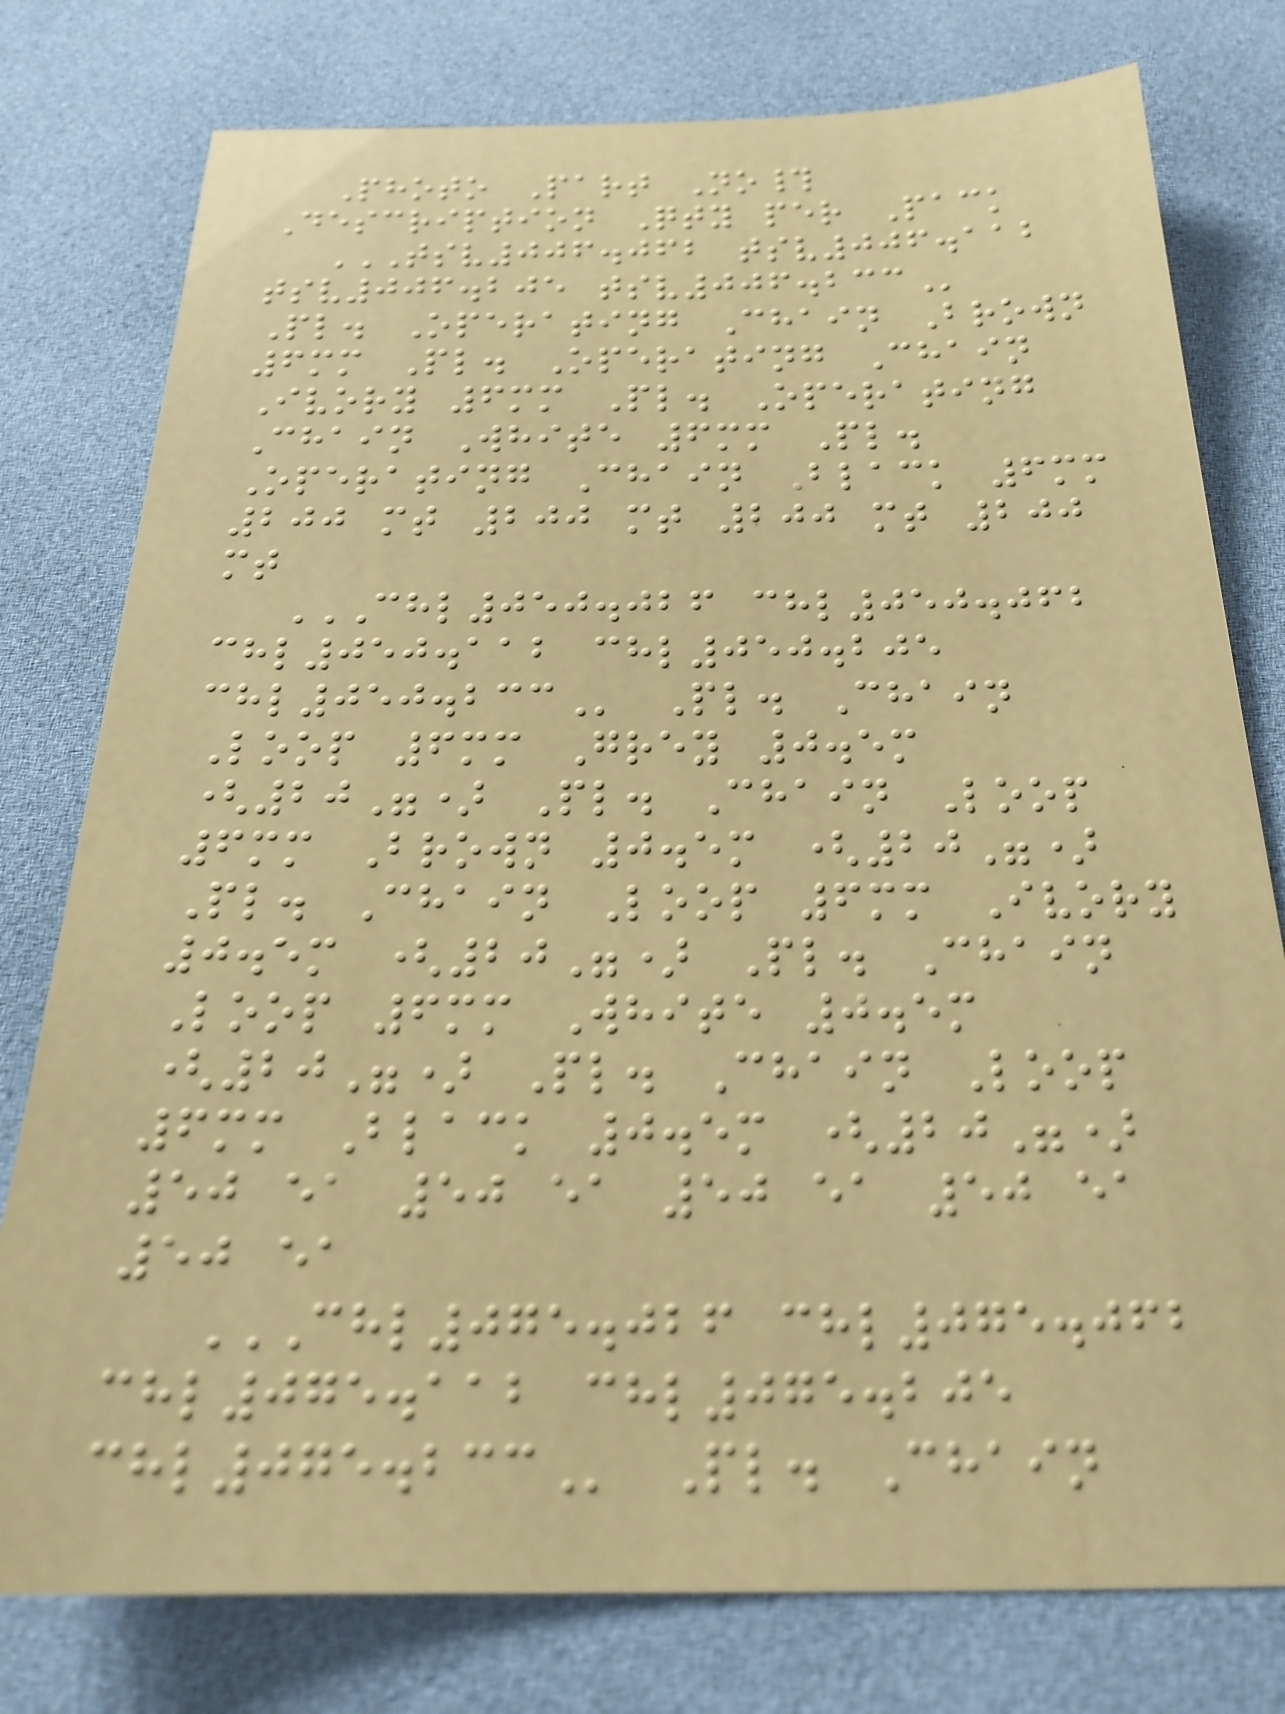Photo Part No#
Description Qty per Pack
TSV006.062 TSV006.112
TSV006.205 TSV006.233
Pl. Operating Chain Brown
6mm Pl. Operating Chain
Ivory 6mm Pl. Operating
Chain White 6mm Pl.
Operating Chain Black 6mm
200 mt 200 mt 200 mt 200
mt
CHL050.026 CHL050.062
CHL050.112 CHL050.205
CHL050.233 Pl. Chain
Loop 6mm Grey 0.5m
(20") Pl. Chain Loop
6mm Brown 0.5m (20")
Pl. Chain Loop 6mm Ivory
0.5m (20") Pl. Chain
Loop 6mm White 0.5m
(20") Pl. Chain Loop
6mm Black 0.5m (20")
50 ea 50 ea 50 ea 50 ea
50 ea
CHL075.026 CHL075.062
CHL075.112 CHL075.205
CHL075.233 Pl. Chain
